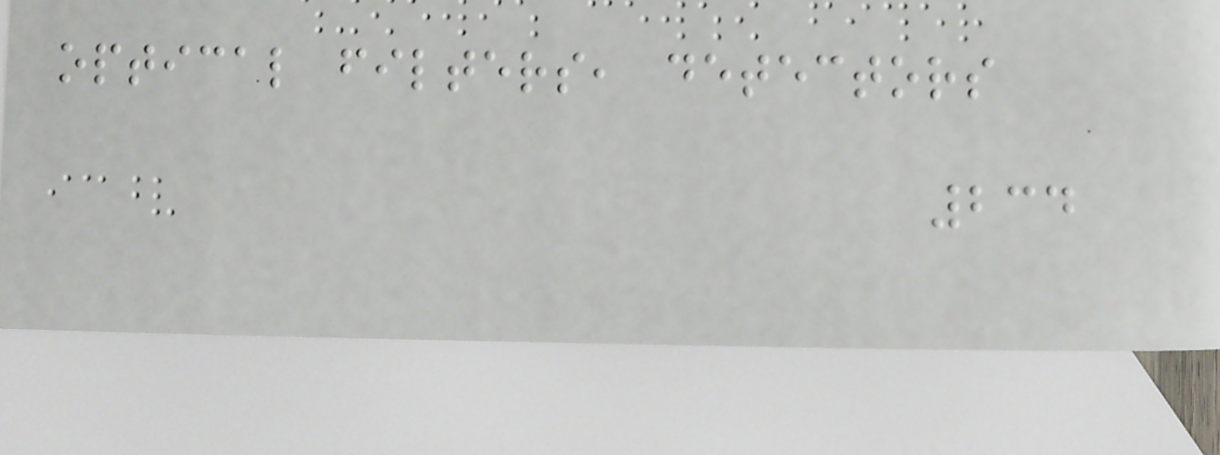optical filters, detectors
234
